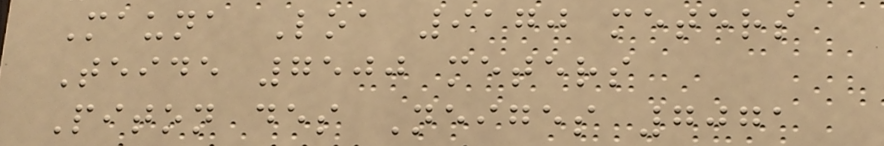Mauna Loa 9170 meters
Teide 7500 meters
Piton des Neiges 7071
